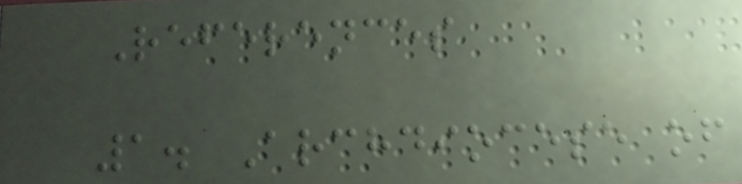References
1. Archdiocese of
